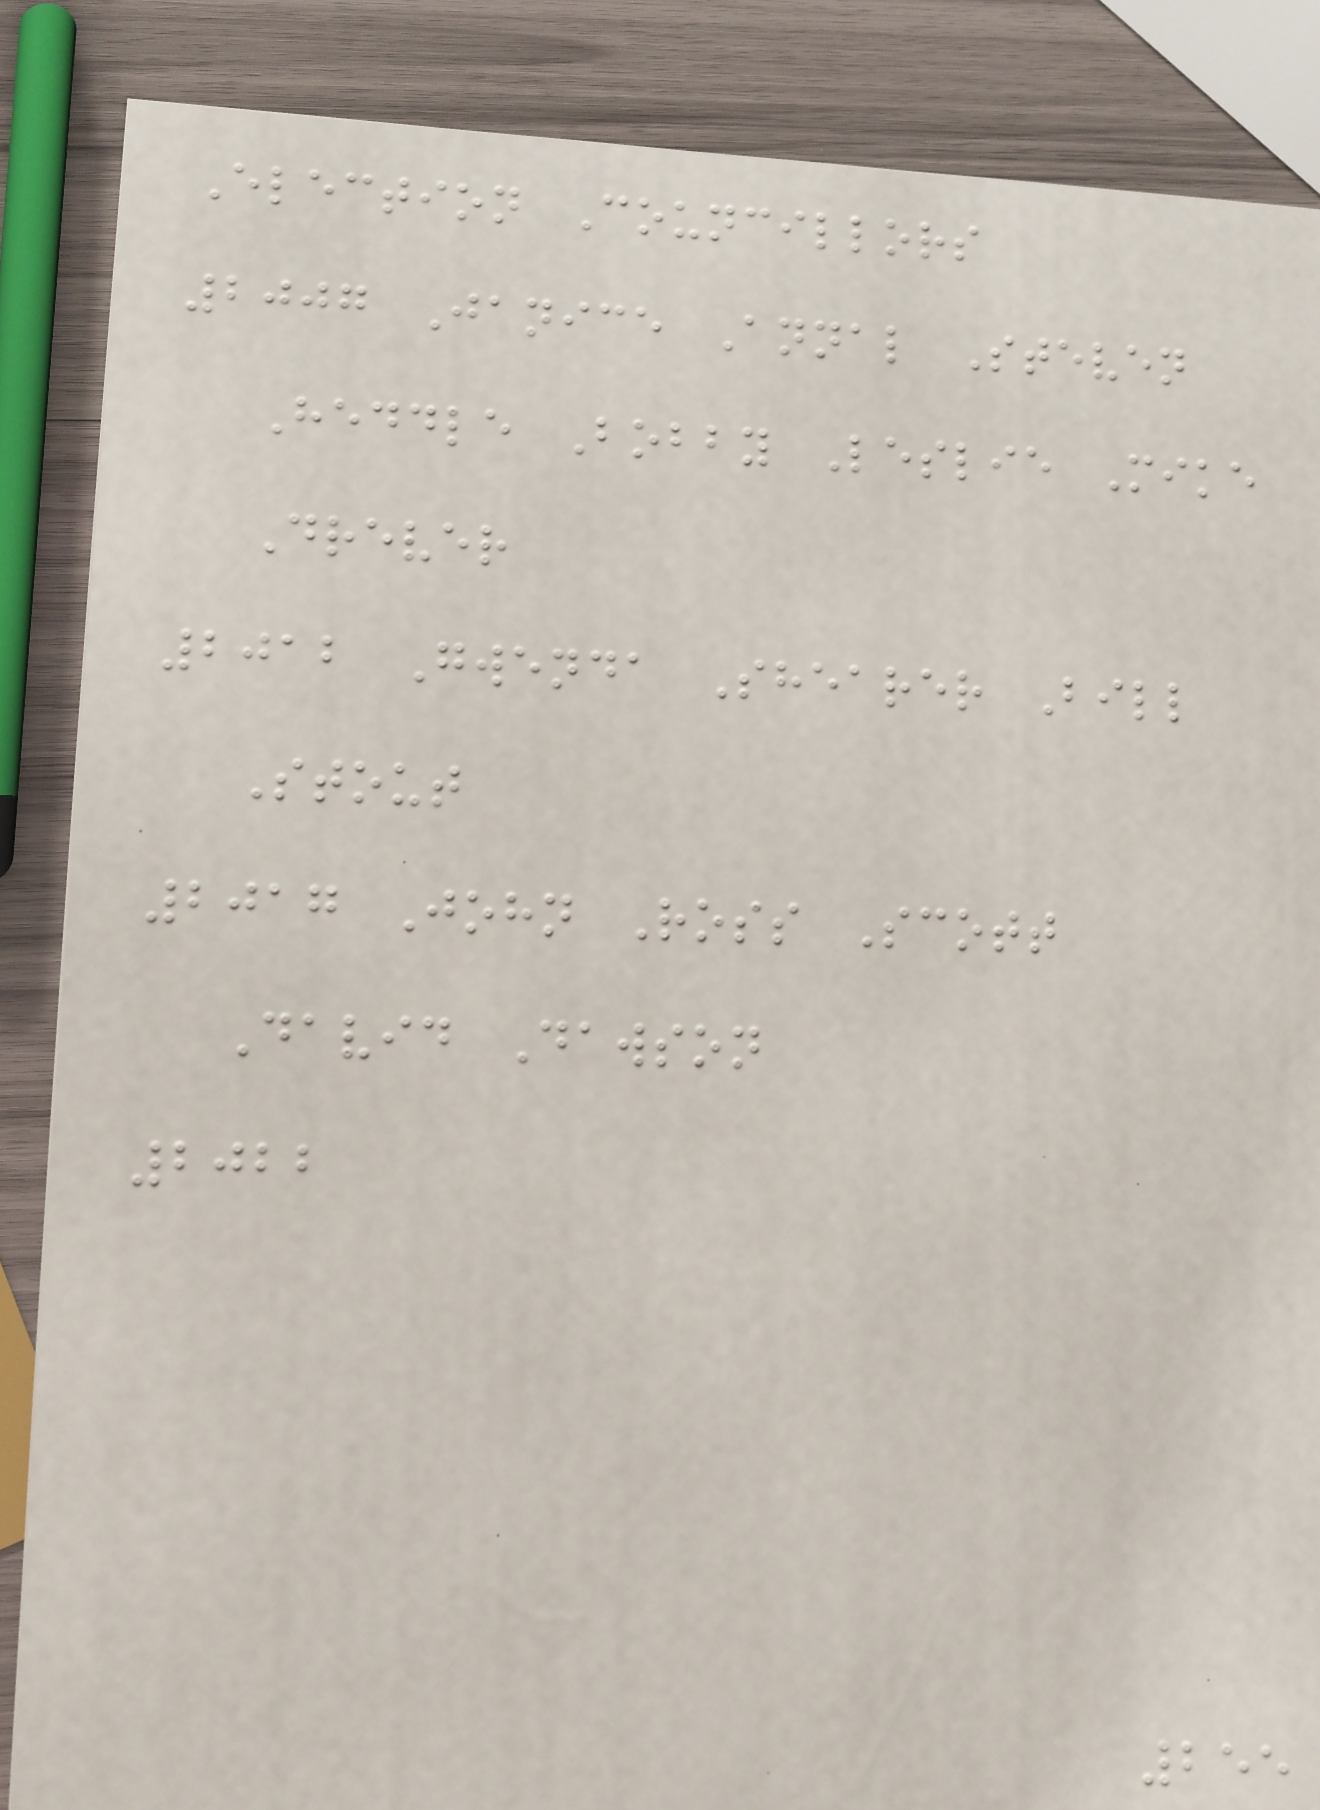Election Councillors
2007 Janice Annal Steven
Heddle Bobby Leslie Mike
Drever
2012 Gwenda Shearer Bill
Stout
2017 John Ross Scott
David Dawson
2022
255
